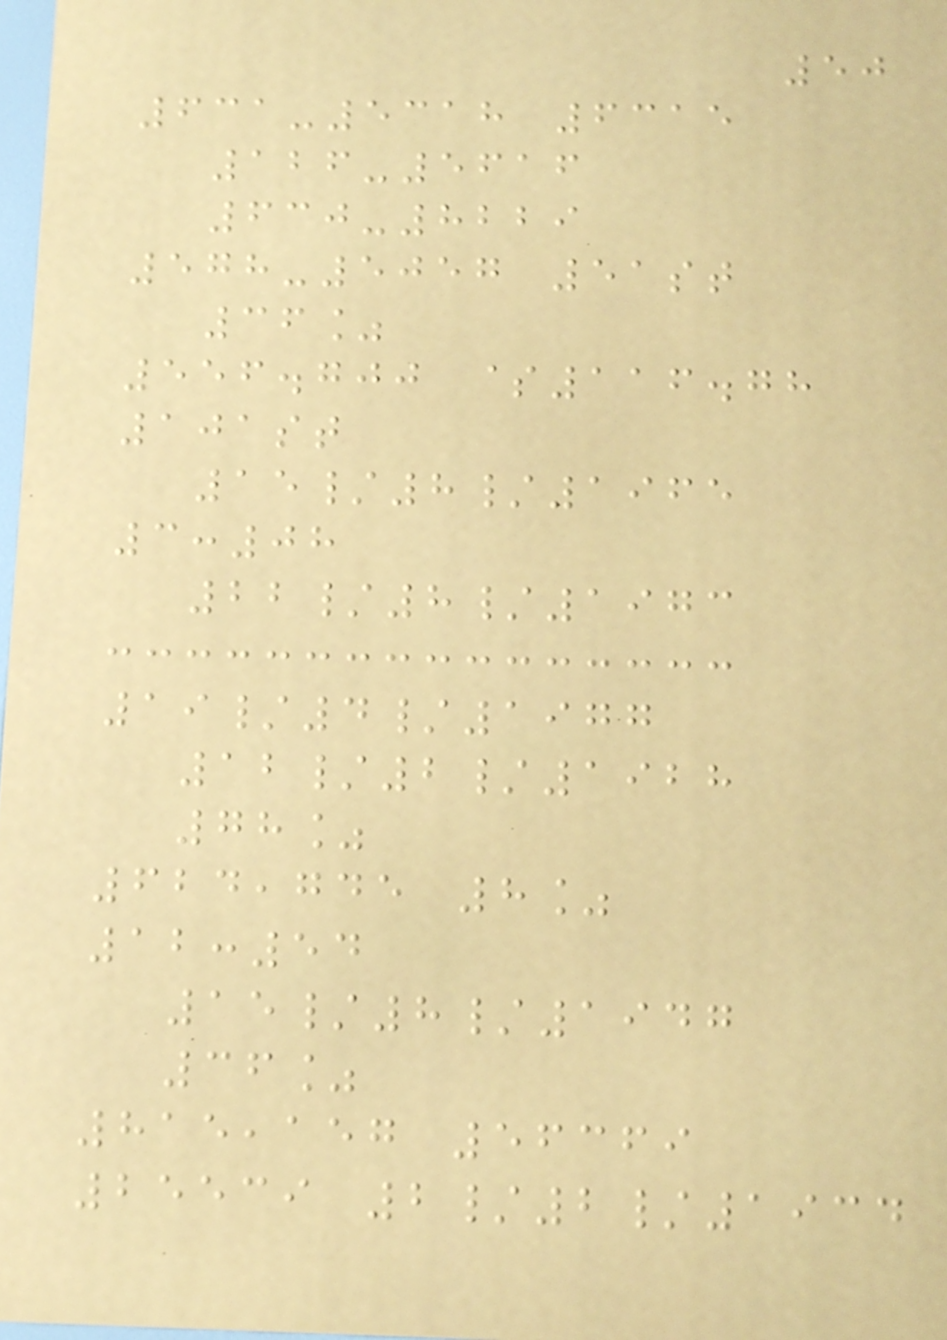50
631-5318 6315
126-5616
630-8229
578-5057 51st
36%
556.700 $116.78
101st
15/8/1965
3:08
22/8/1973
19/4/1977
12/2/1928
78%
624,745 8%
12:54
15/8/1947
36%
815,157 56369
25539 2/2/1934
